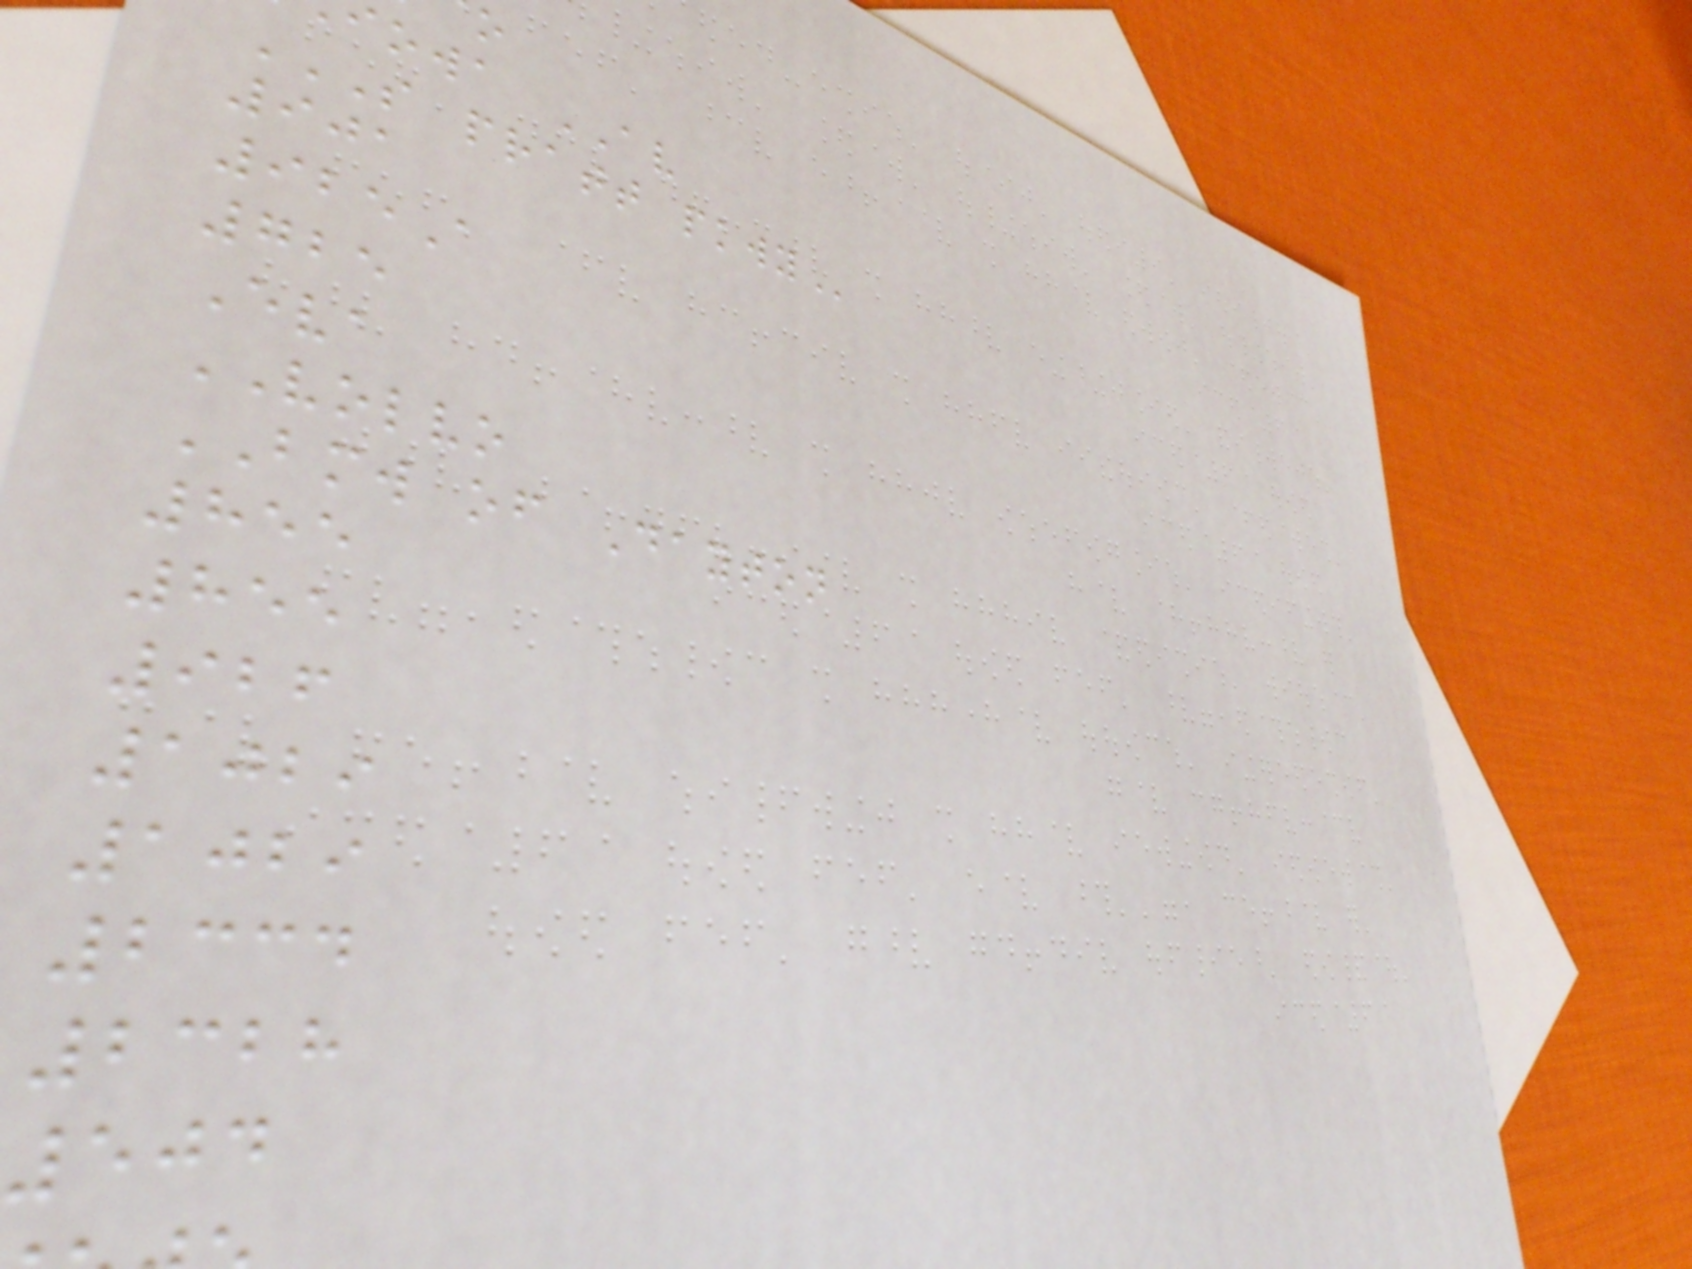owa AV
S PRATT PKWY
901
925A
725
Eva
VOLVO
BMW of Dayton
855
855
926
1029
1029
2334
2328
504
